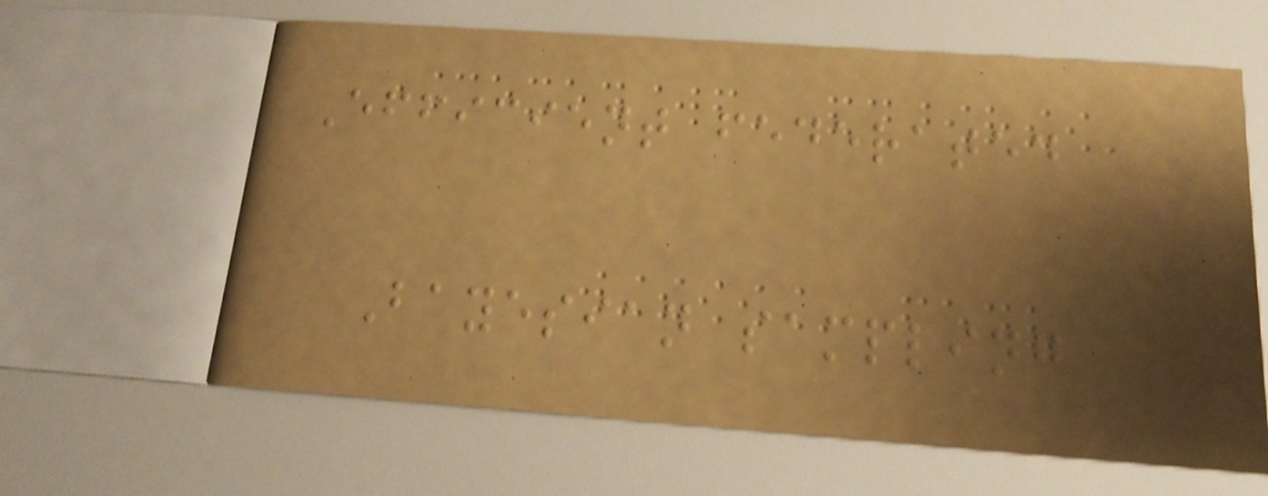Efficient federated
Bayesian sampling
